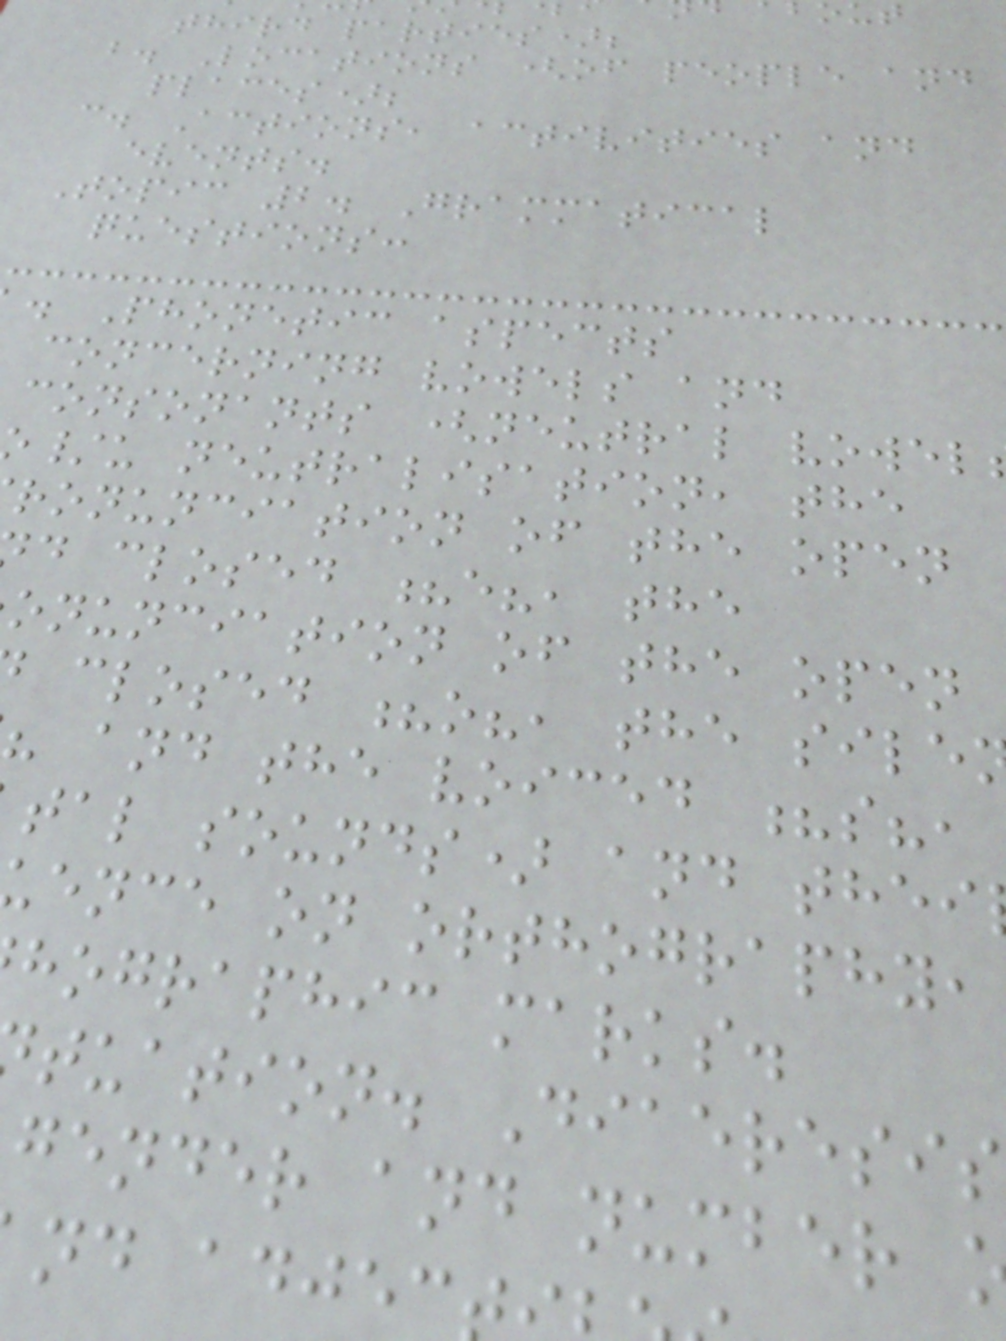third parties);
b. Locations (of people and
places);
c. Actions, activities and
events.
Topic 2. Grammatical
questions:
. Phonetic aspects
concerning vowels and
consonants (neutral vowel
/u neutralisation, the
ronunciation of the open
d closed ?e?, the
onunciation of the open
closed ?o?, the sile
and the voiced ?s?,
tal sounds) and thei
ence on orthography,
hographic marks.
tuation. Diaeresis
gender and number
nd adjec
